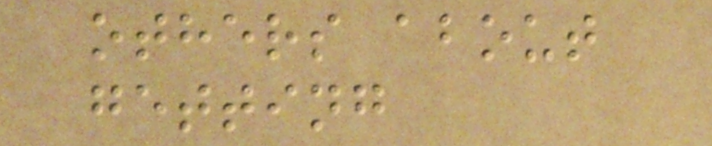others about
getting
